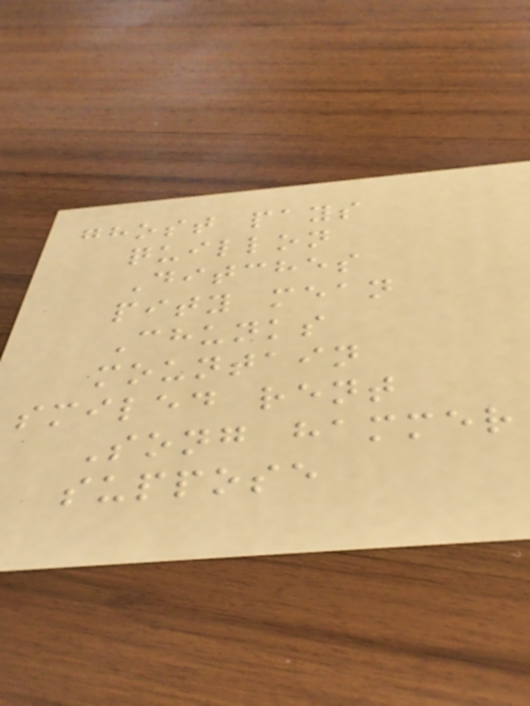ghost pays
quillon
Ditches
pity mean
Chunks
mountain
smiled rent
Song hammer
suppose
